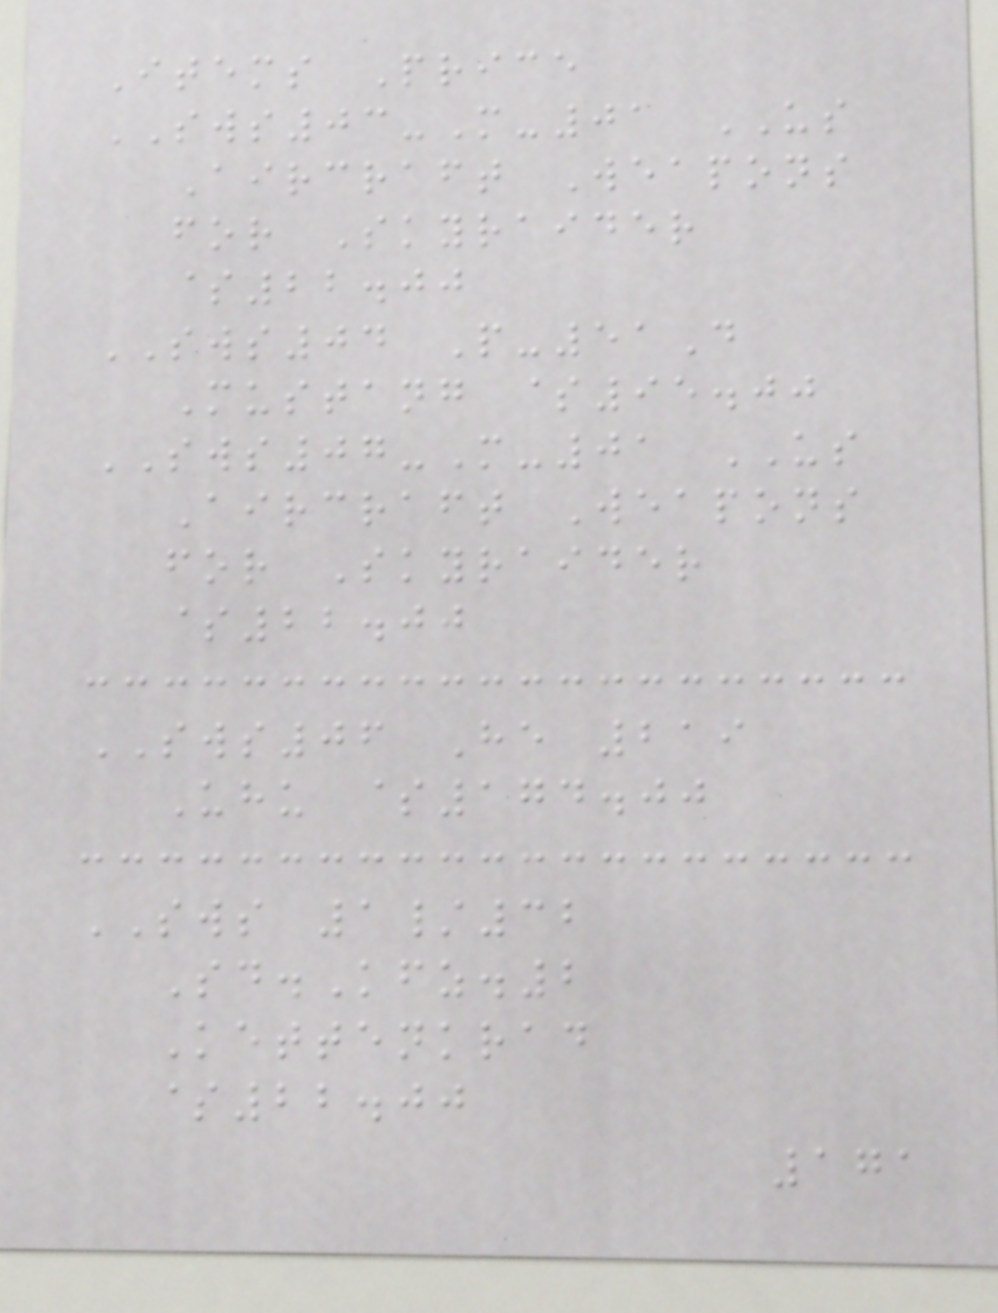Items Price
SWS03-M-01 US
Aircraft Weapons
for Skyraider
$22.00
SWS04 P-51D
Mustang $95.00
SWS07-M-01 US
Aircraft Weapons
for Skyraider
$22.00
SWS06 He 219
Uhu $174.00
SWS 1/32
Sd.Kfz.2
Kettenkrad
$22.00
171
